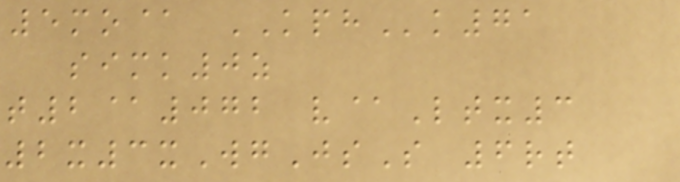5mo@ KPHk71
simk0z
t2@072 v@Ltx3
2x3xWgJsS 6rt
